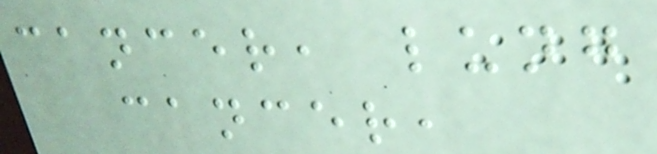cancer, lung
cancer,
